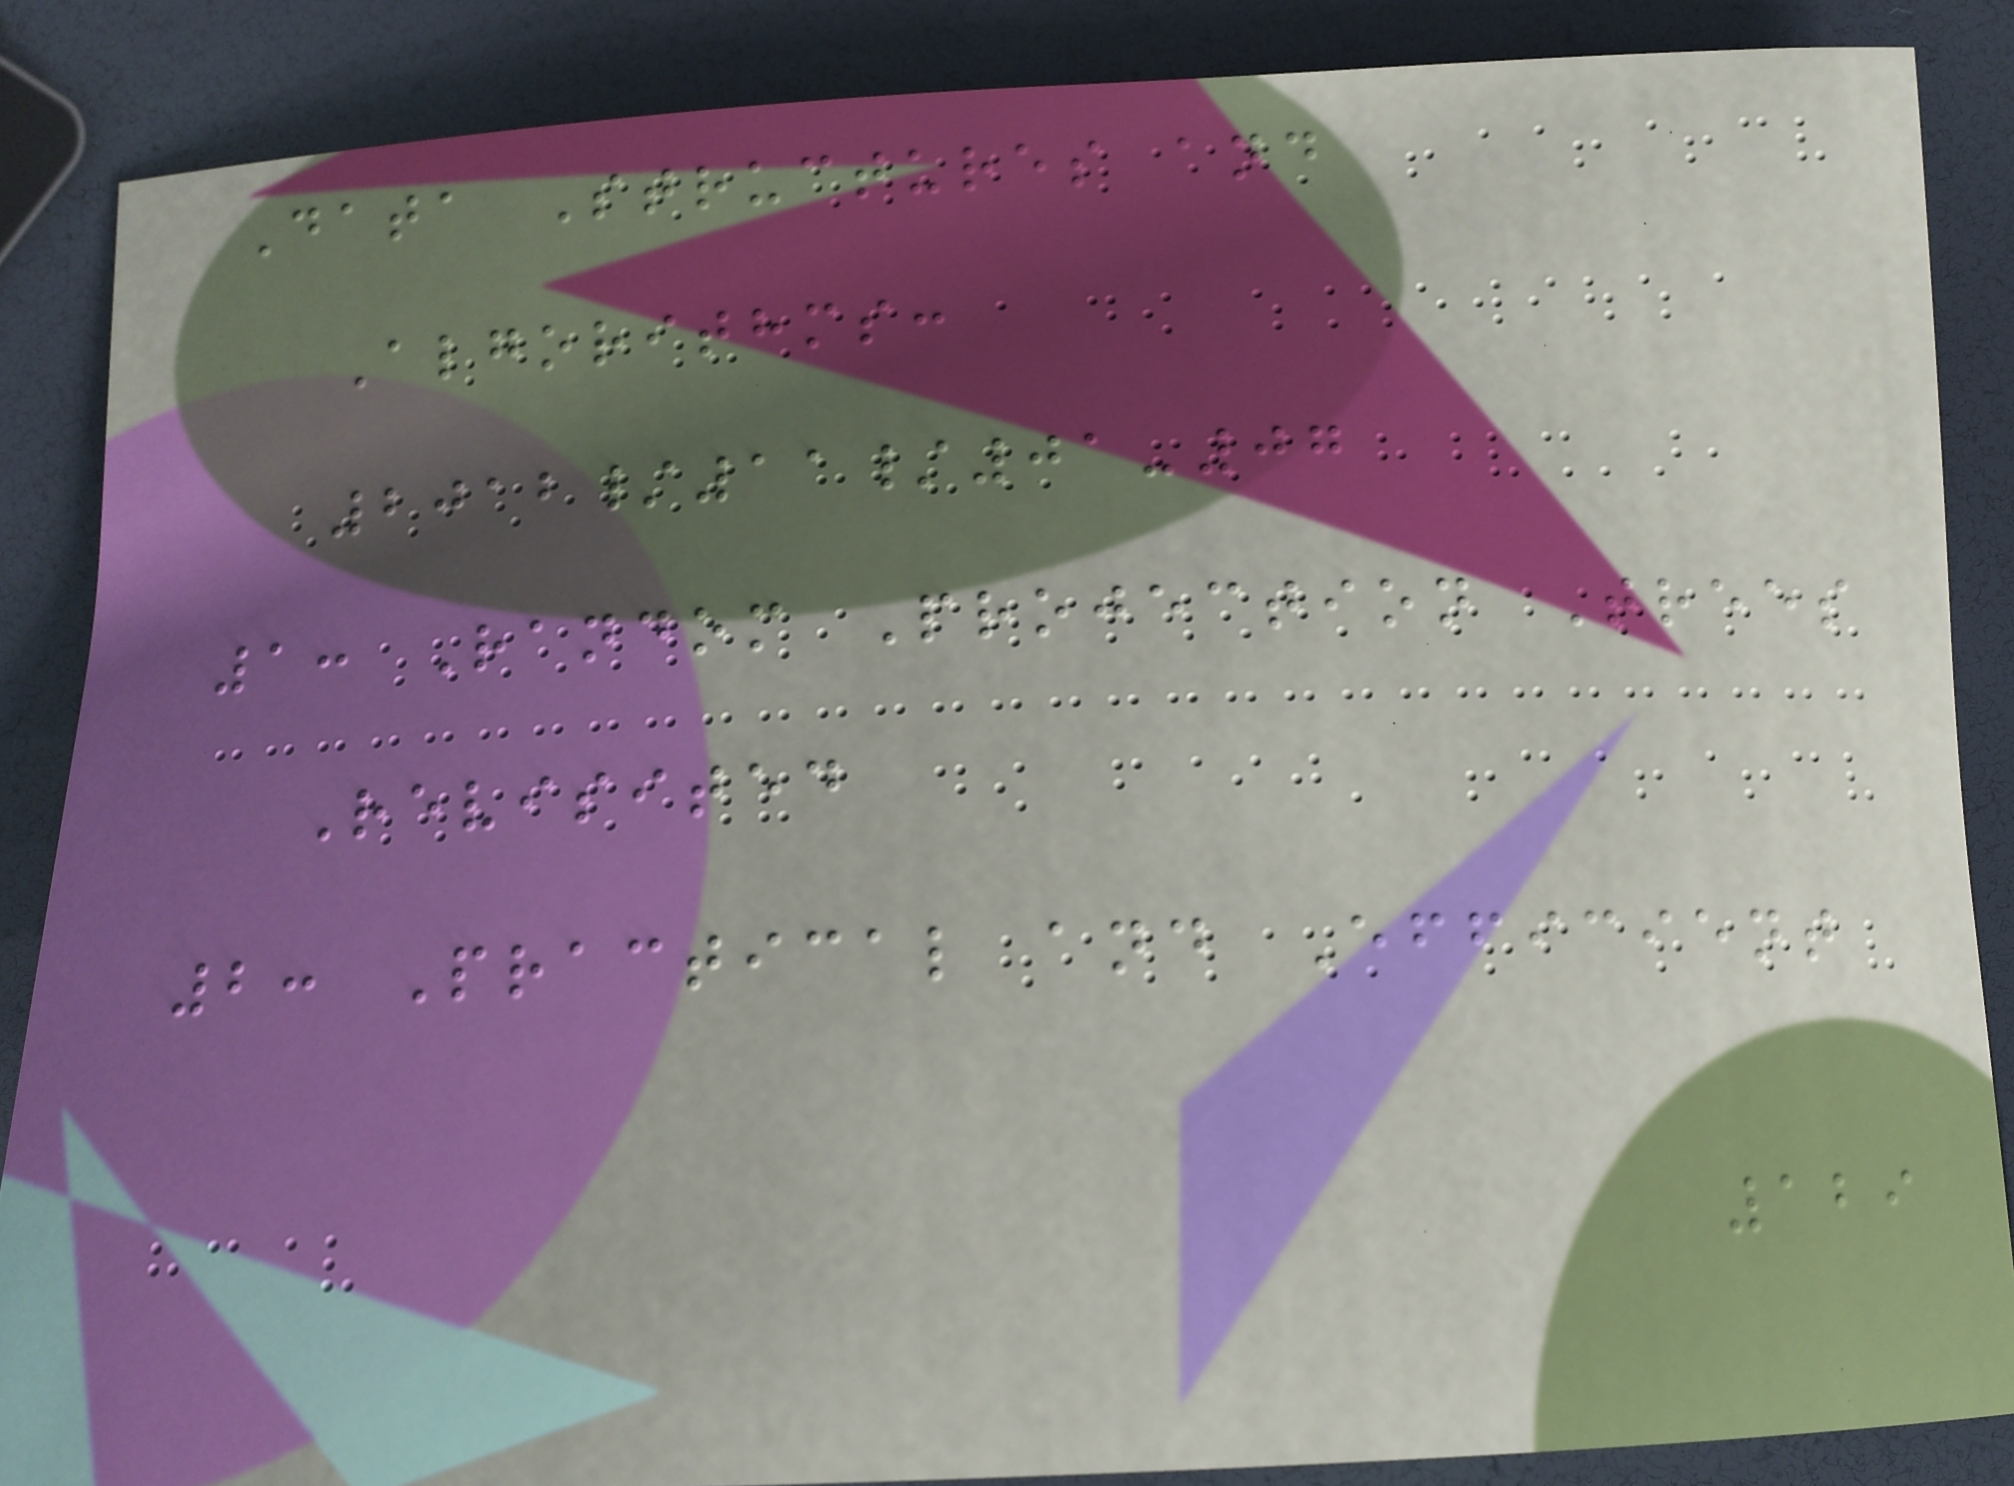Data Structures and
Algorithms:
2012/11/01-07
1: Random Projection Trees
Revisited
2: Practical and Efficient
129
